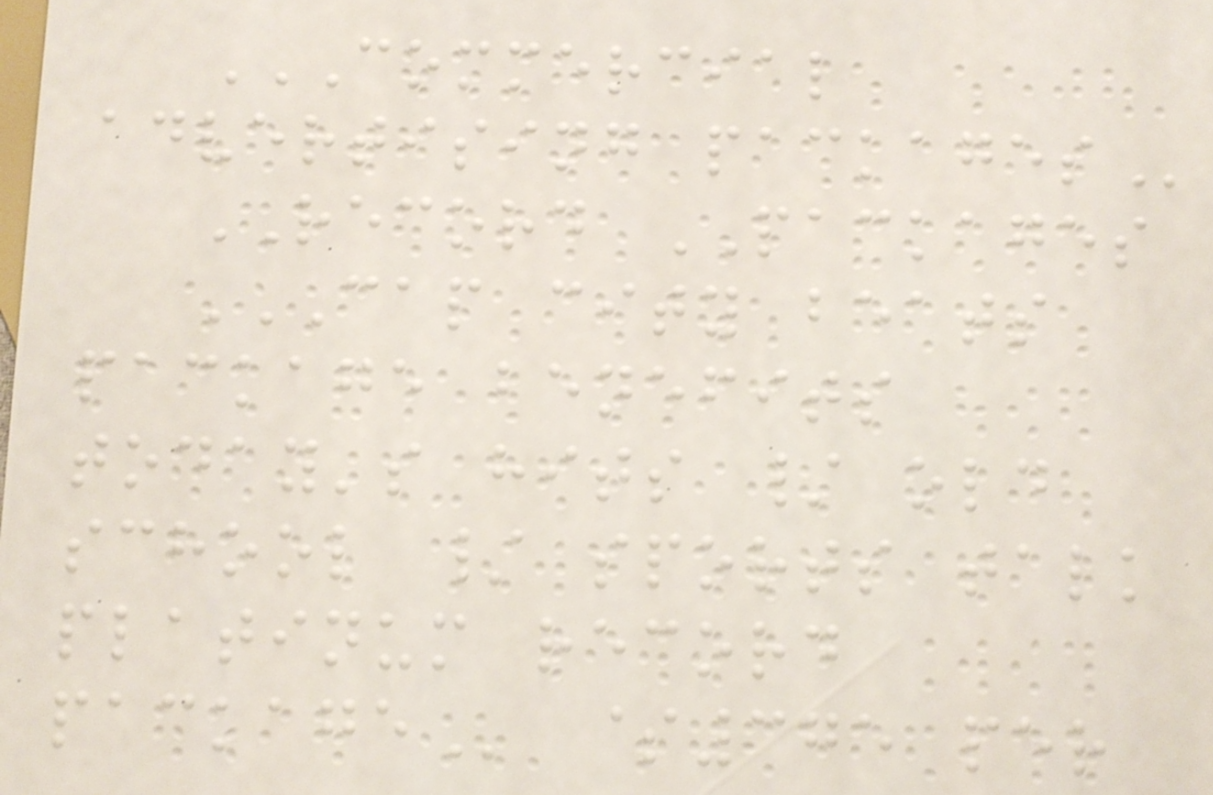COMMERCIAL
ADVERTISING PACKAGES
RECORD PACKAGES
CAP CITY BEATS
PACKAGE BENEFITS
TODAY'S HITS / OLD
SCHOOL / SPORTS TALK
PLATINUM RECORD
PACKAGE $375 per
